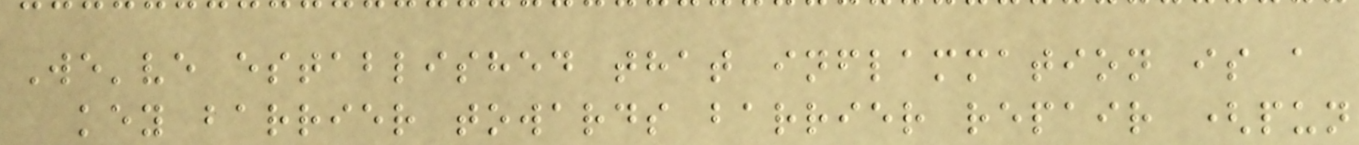We've established that inflammation is a
key barrier towards barrier repair (pun
